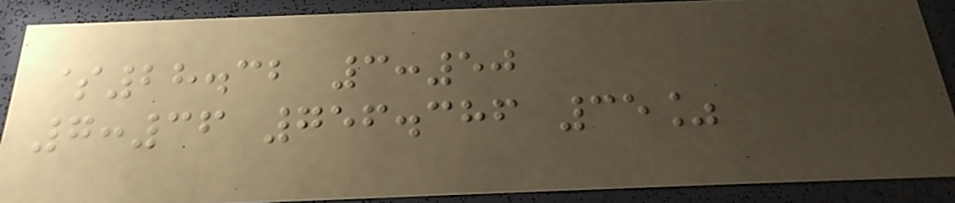$28.32 3:50
7:36 756.386 35%
